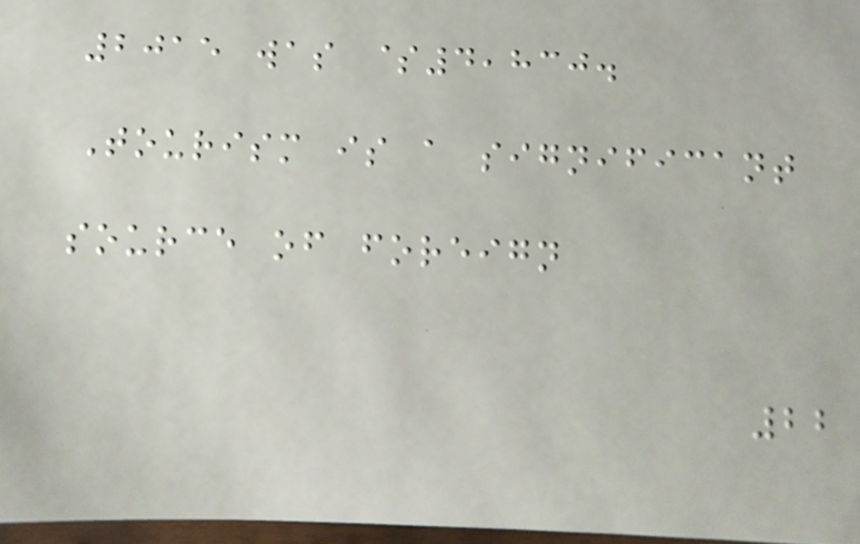2015 was $4,830.
Tourism is a significant
source of foreign
22
